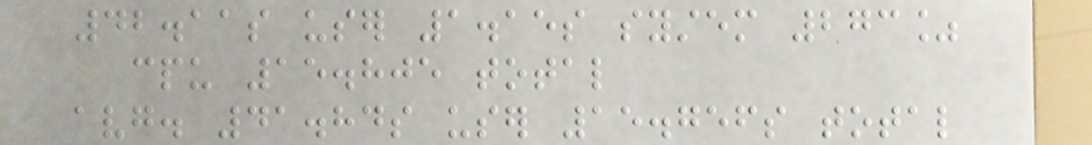42.11s user 1.15s system 273%
cpu 15.805 total
avg. 41.84s user 15.756s total
